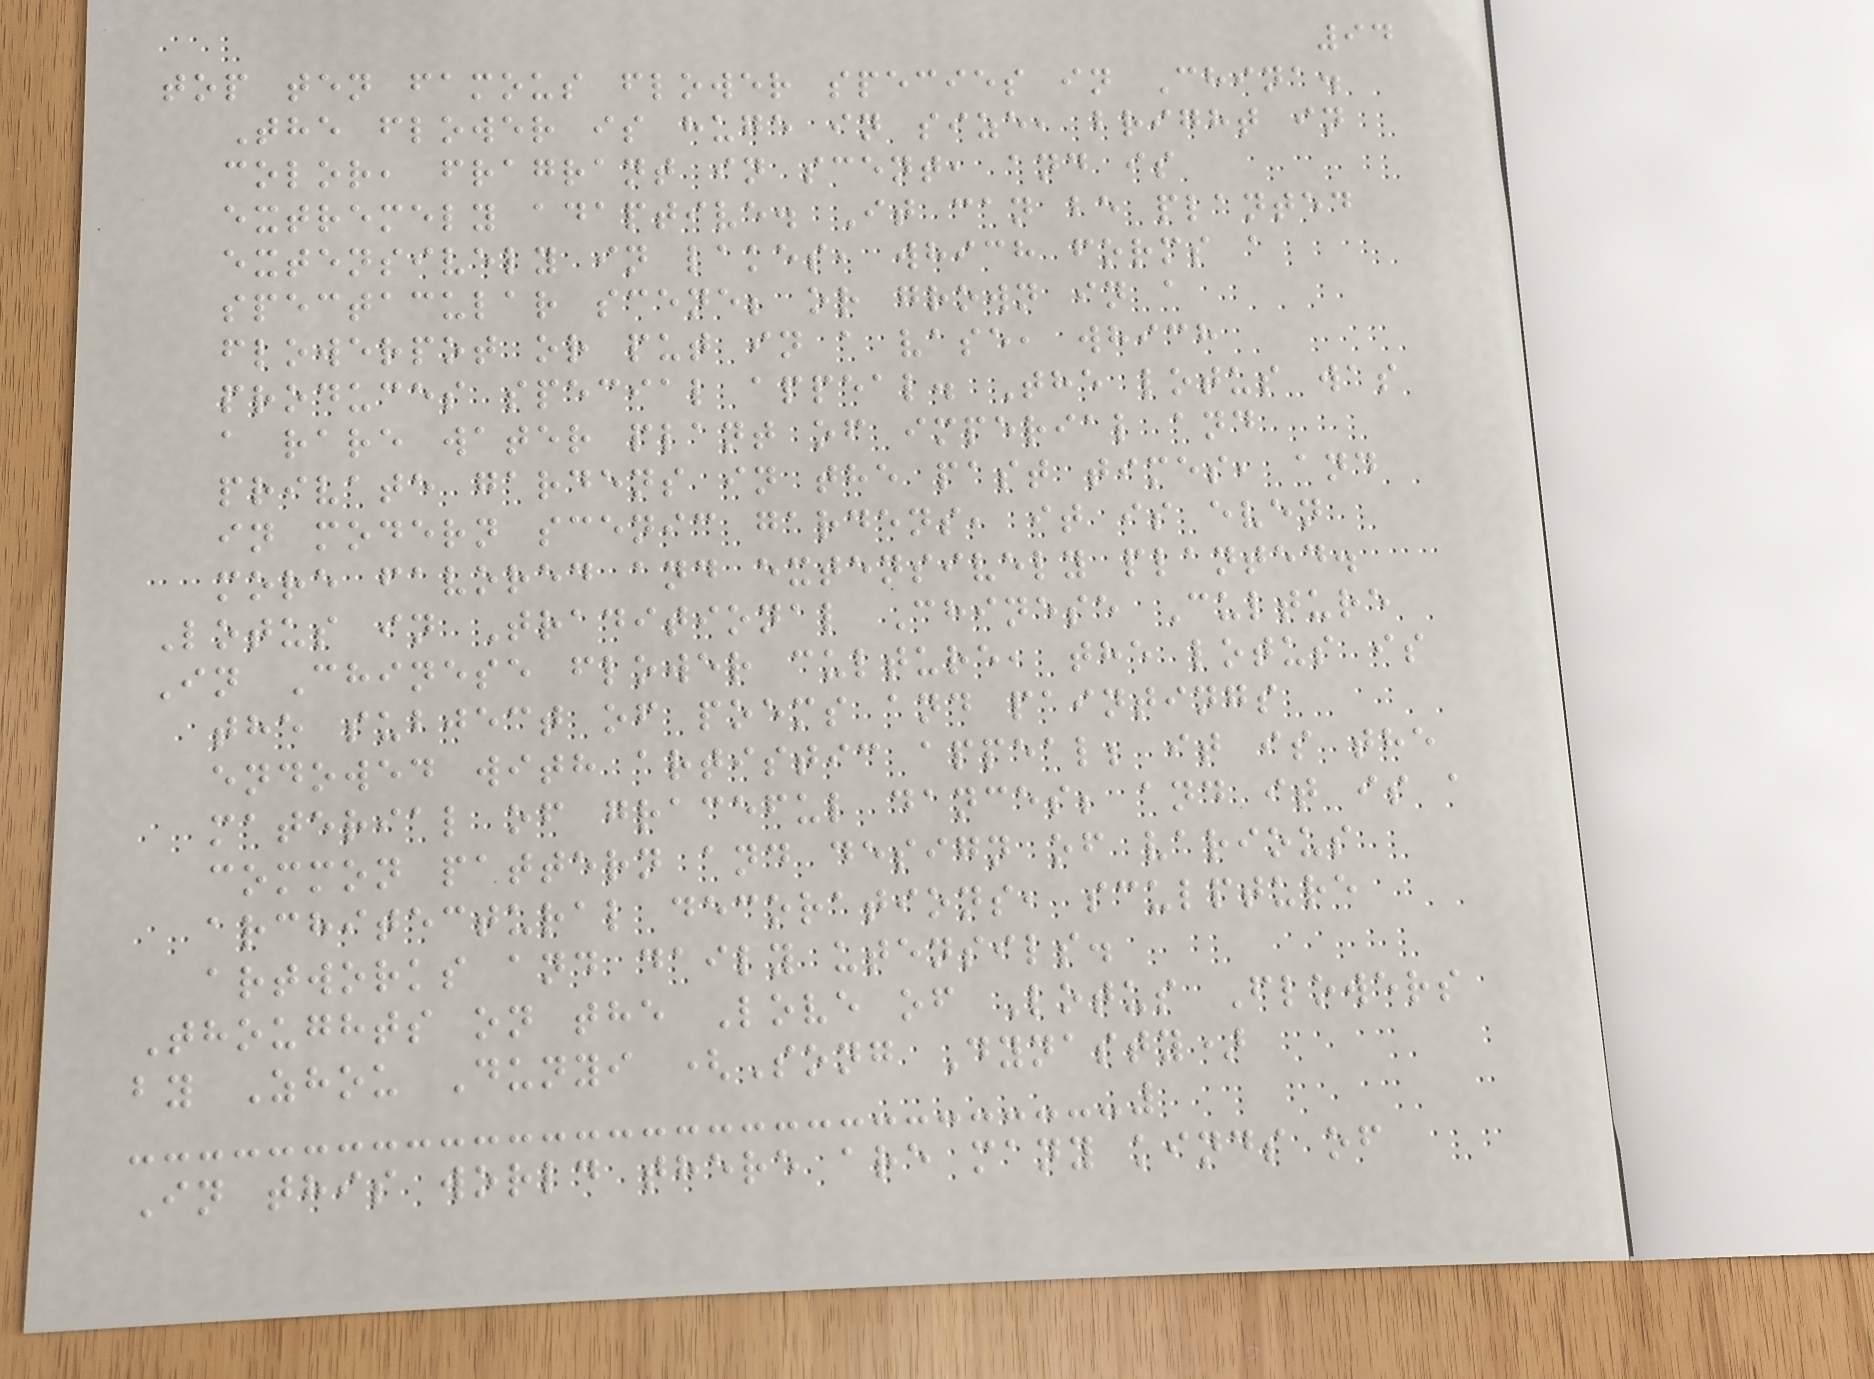94
top ten famous flower species in China.
The flower is huge in size, bright in
color, fragrant in scent, and is
extremely adaptive. It can be planted
extensively in lakes, which forms a
spectacular scene; or grown in a
flowerpot or put in a vase, which
produces special appeal. The lotus was
a rare water plant of imperial and
private gardens in the past times, and
in modern scenic gardens, it is even
more favored and extensively planted.
Lotus in Traditional Chinese Culture
In Chinese flower culture, the lotus is
the subject of poems and paintings
endowed with artistic appeal; it is the
material of graceful dances; and it is a
common pattern and design of various
architectural decorations, sculpture
artworks and daily utensils.
Thoughts on the Love of Lotus Flowers
by Zhou Dunyi (Song Dynasty)
In this world there are many kinds of
